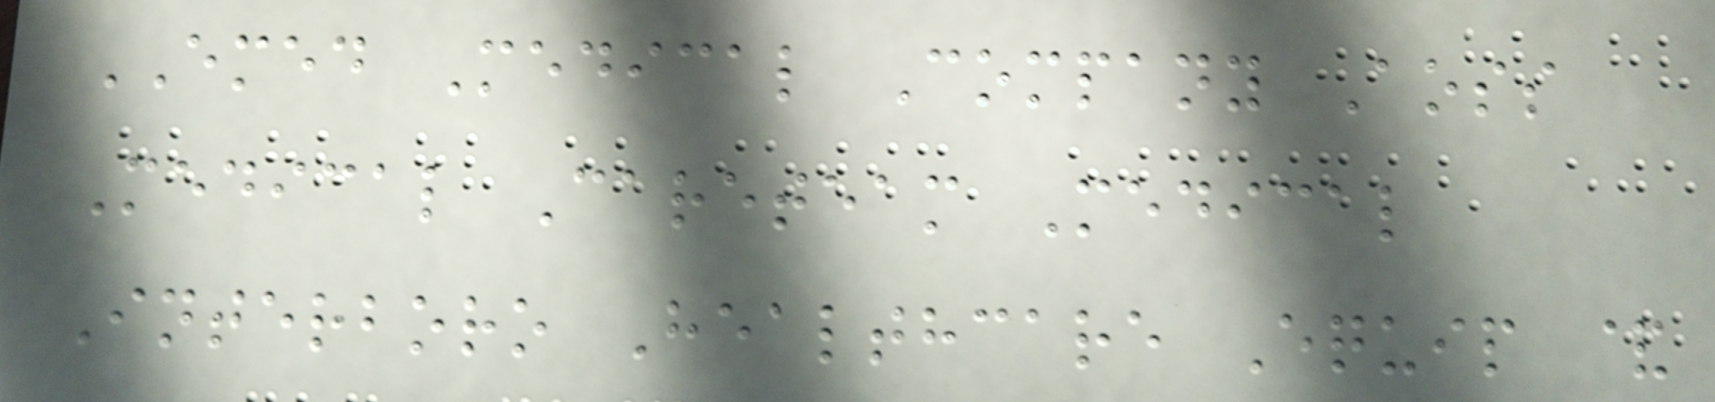EMED Medical Company Aoss
Medical Careteam Medical
Interboro Healthcare Equip &
